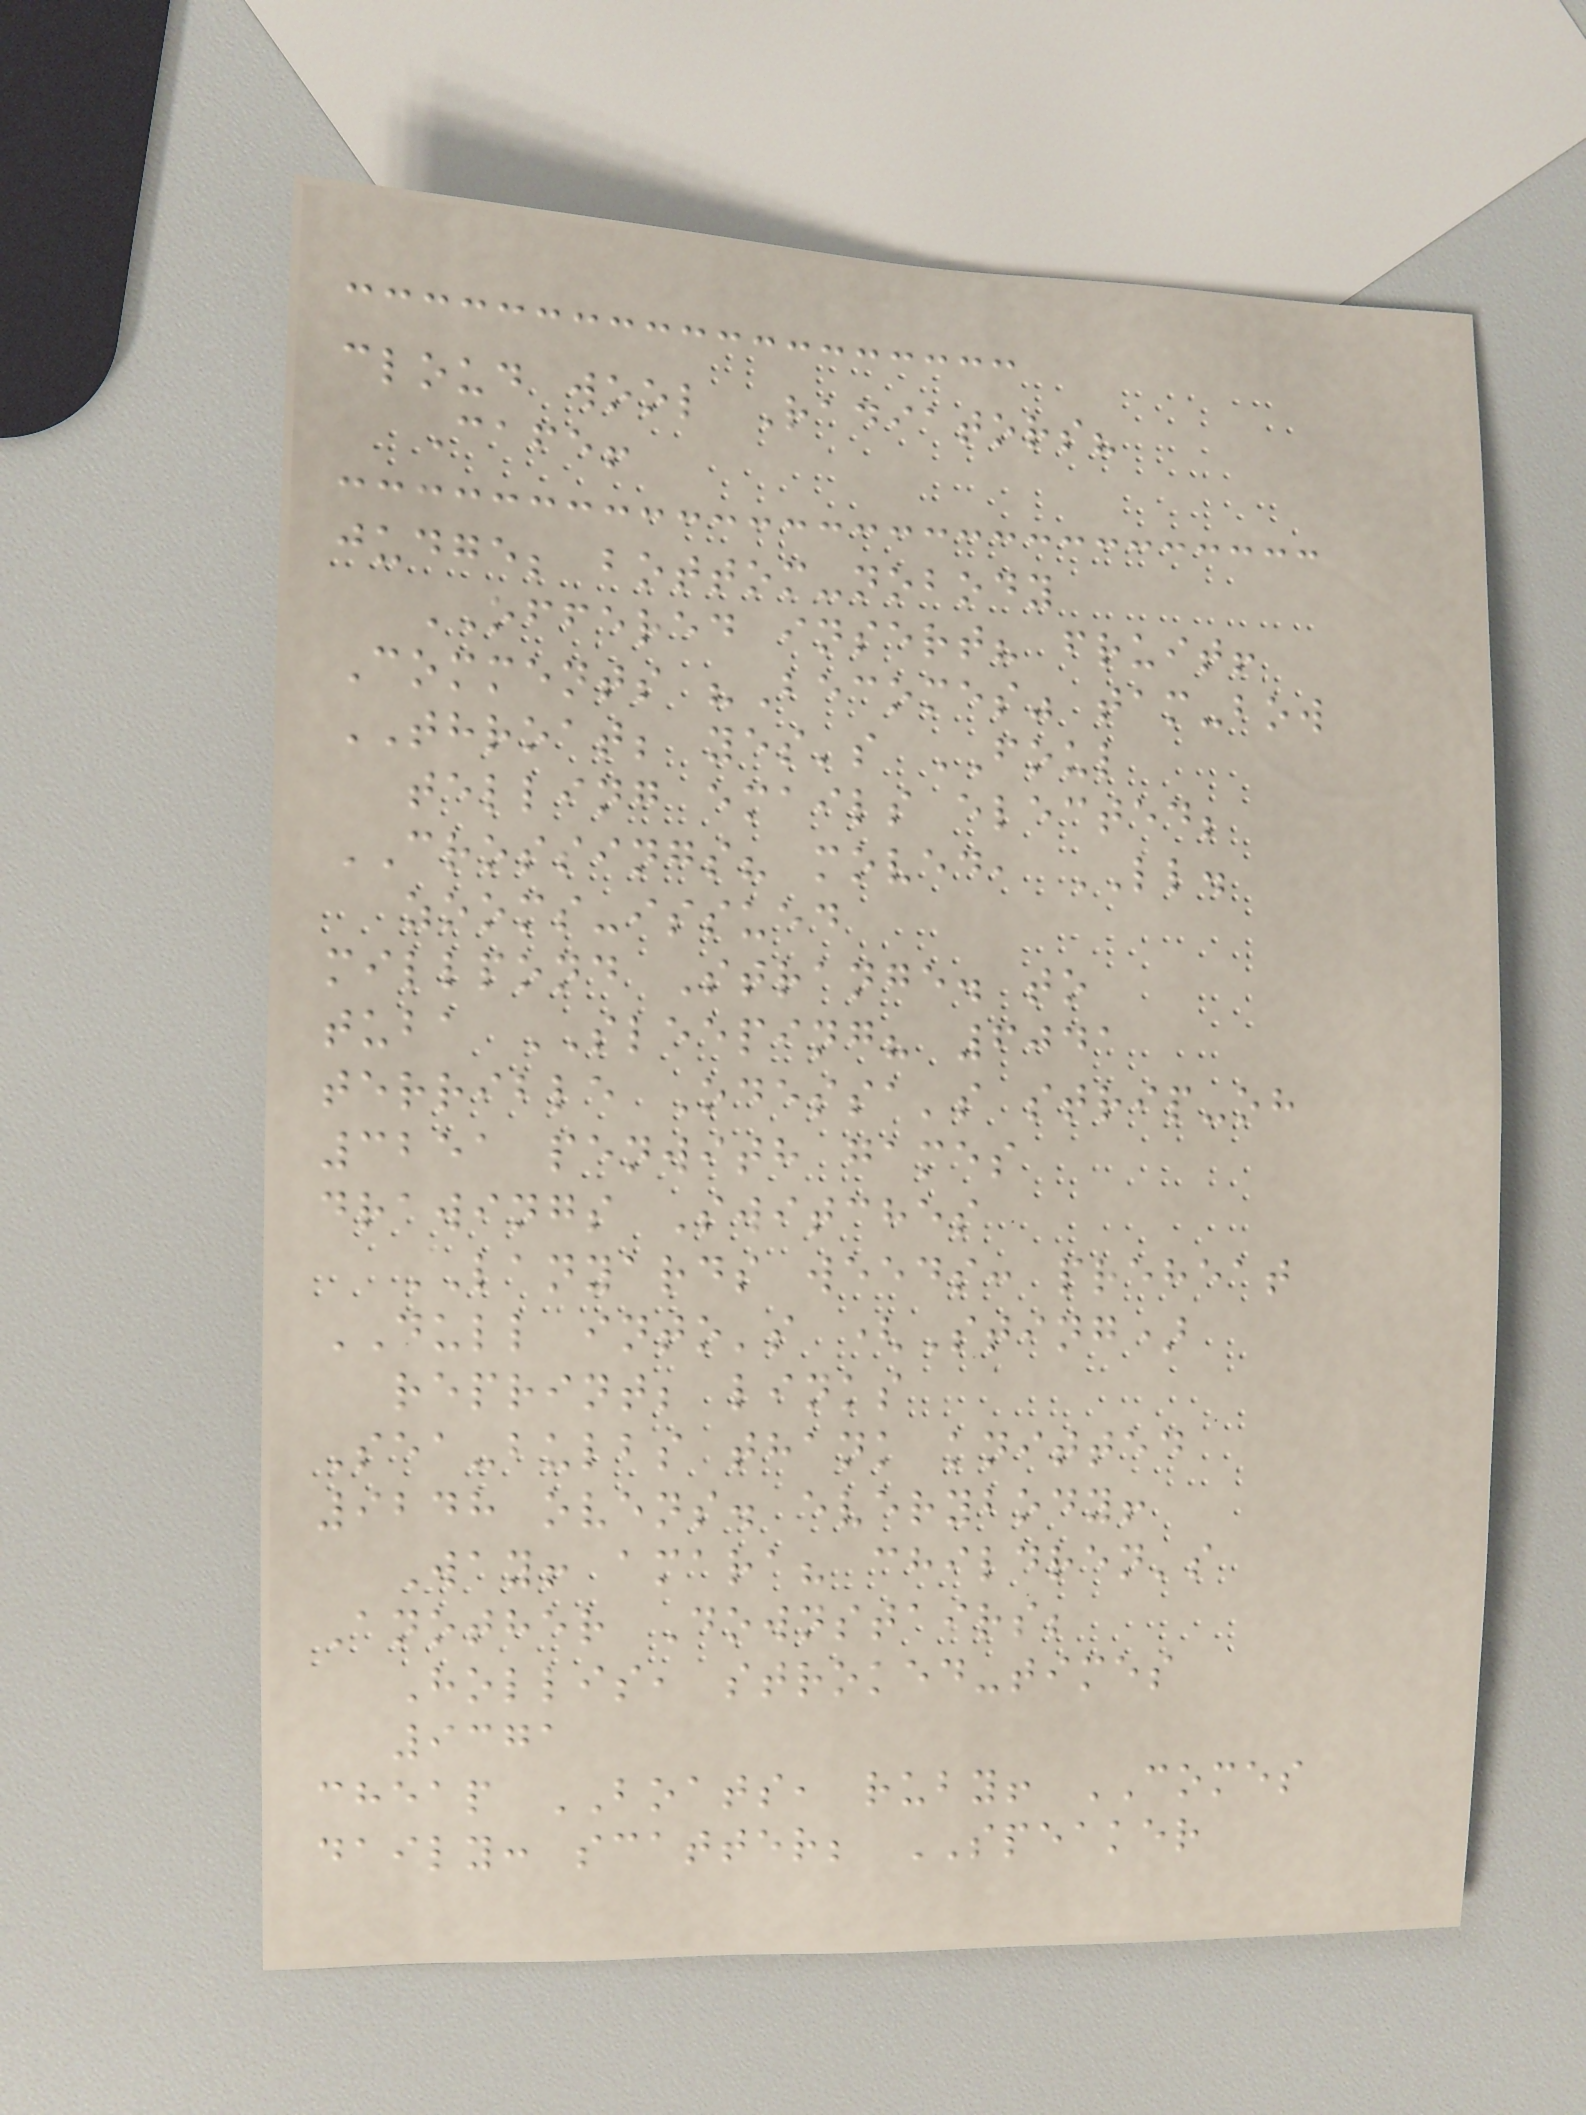cloud wool Radiators?
Cafe!
judge; bottom-nobody
OFFERED insert? fruit!
Comments "Becomes" tam-bow
THROAT; yes's FOUL
telling emails elected;
CROSSINGS? moved, LL.
zooms-issued
millpond Strange. to
tuba SLEEPING? 6041
terrible Odessa's strip-oh
3251 penwith games
drawings Switches
LANYARDS weeds: preheat
DULL into's (Sting)
reprint; links
Sea-bulbs thank knitted
9248 ovens. everybody!
Way! amara? children's
Another Downstairs;
Hollis, stroked-times
9371
cheap BOATS, ruby! COMES
daily: scatter; SPEAKER
